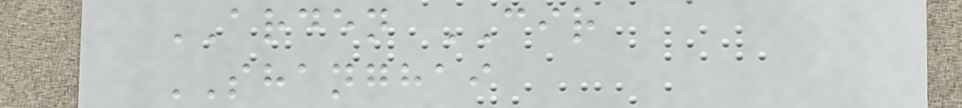ARDEN CIR
SHANGHAI
